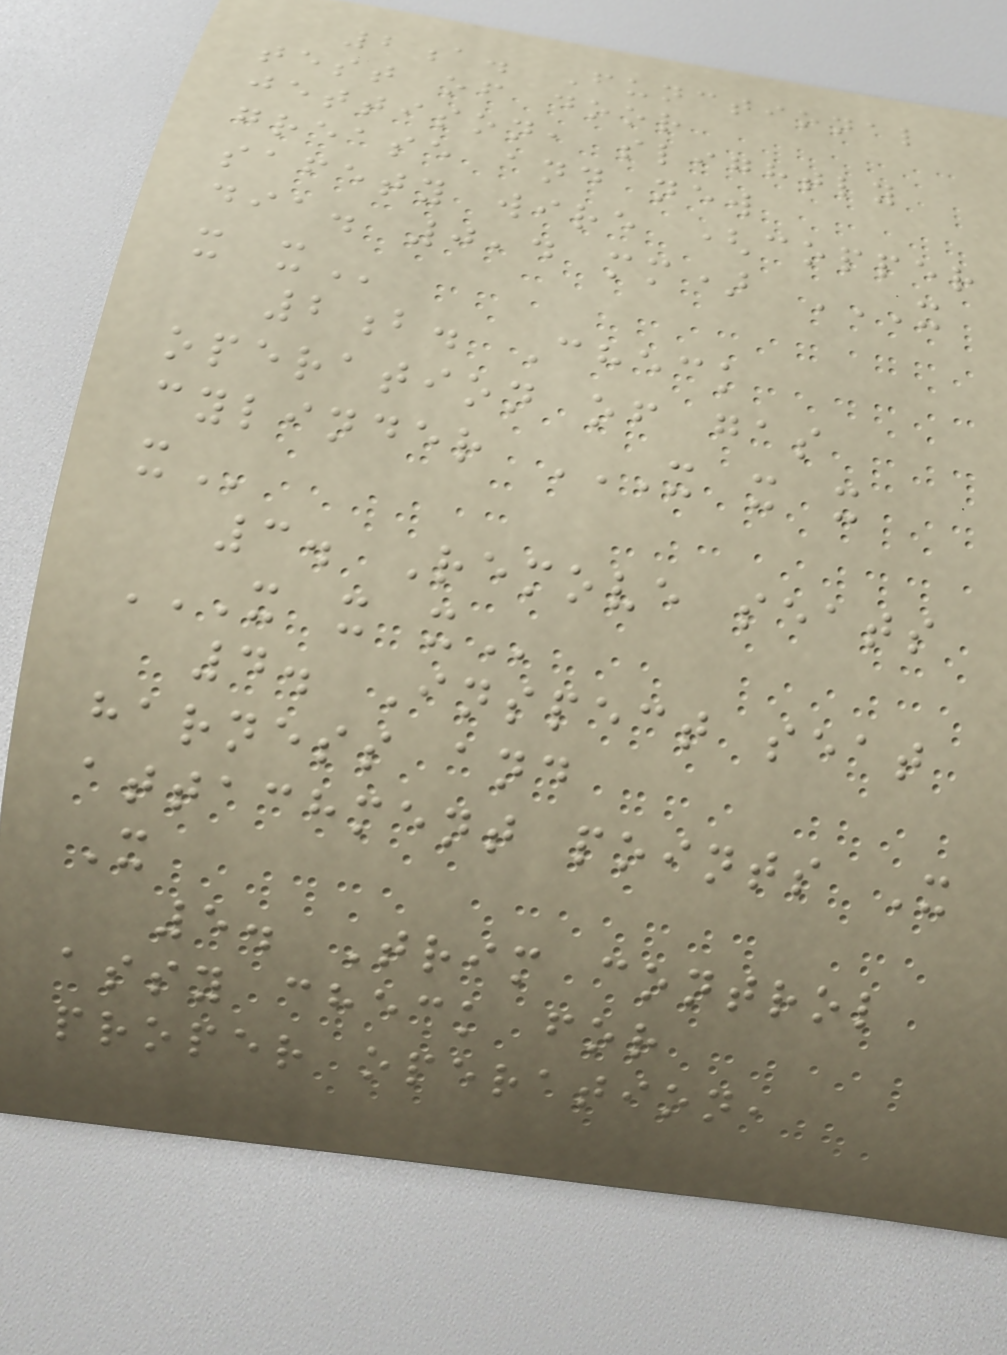2a. Functional
test of door
jettison, slightly
grease and new
safety wire (copper
dia. 0,4 mm) X
X X
2b. Check
operation of gas
cylinder X X X
X
3. Remove seats
X X X
4. Inspect seat
harness and
attachment points X
X
5. Trim control
assy check for
proper operation,
